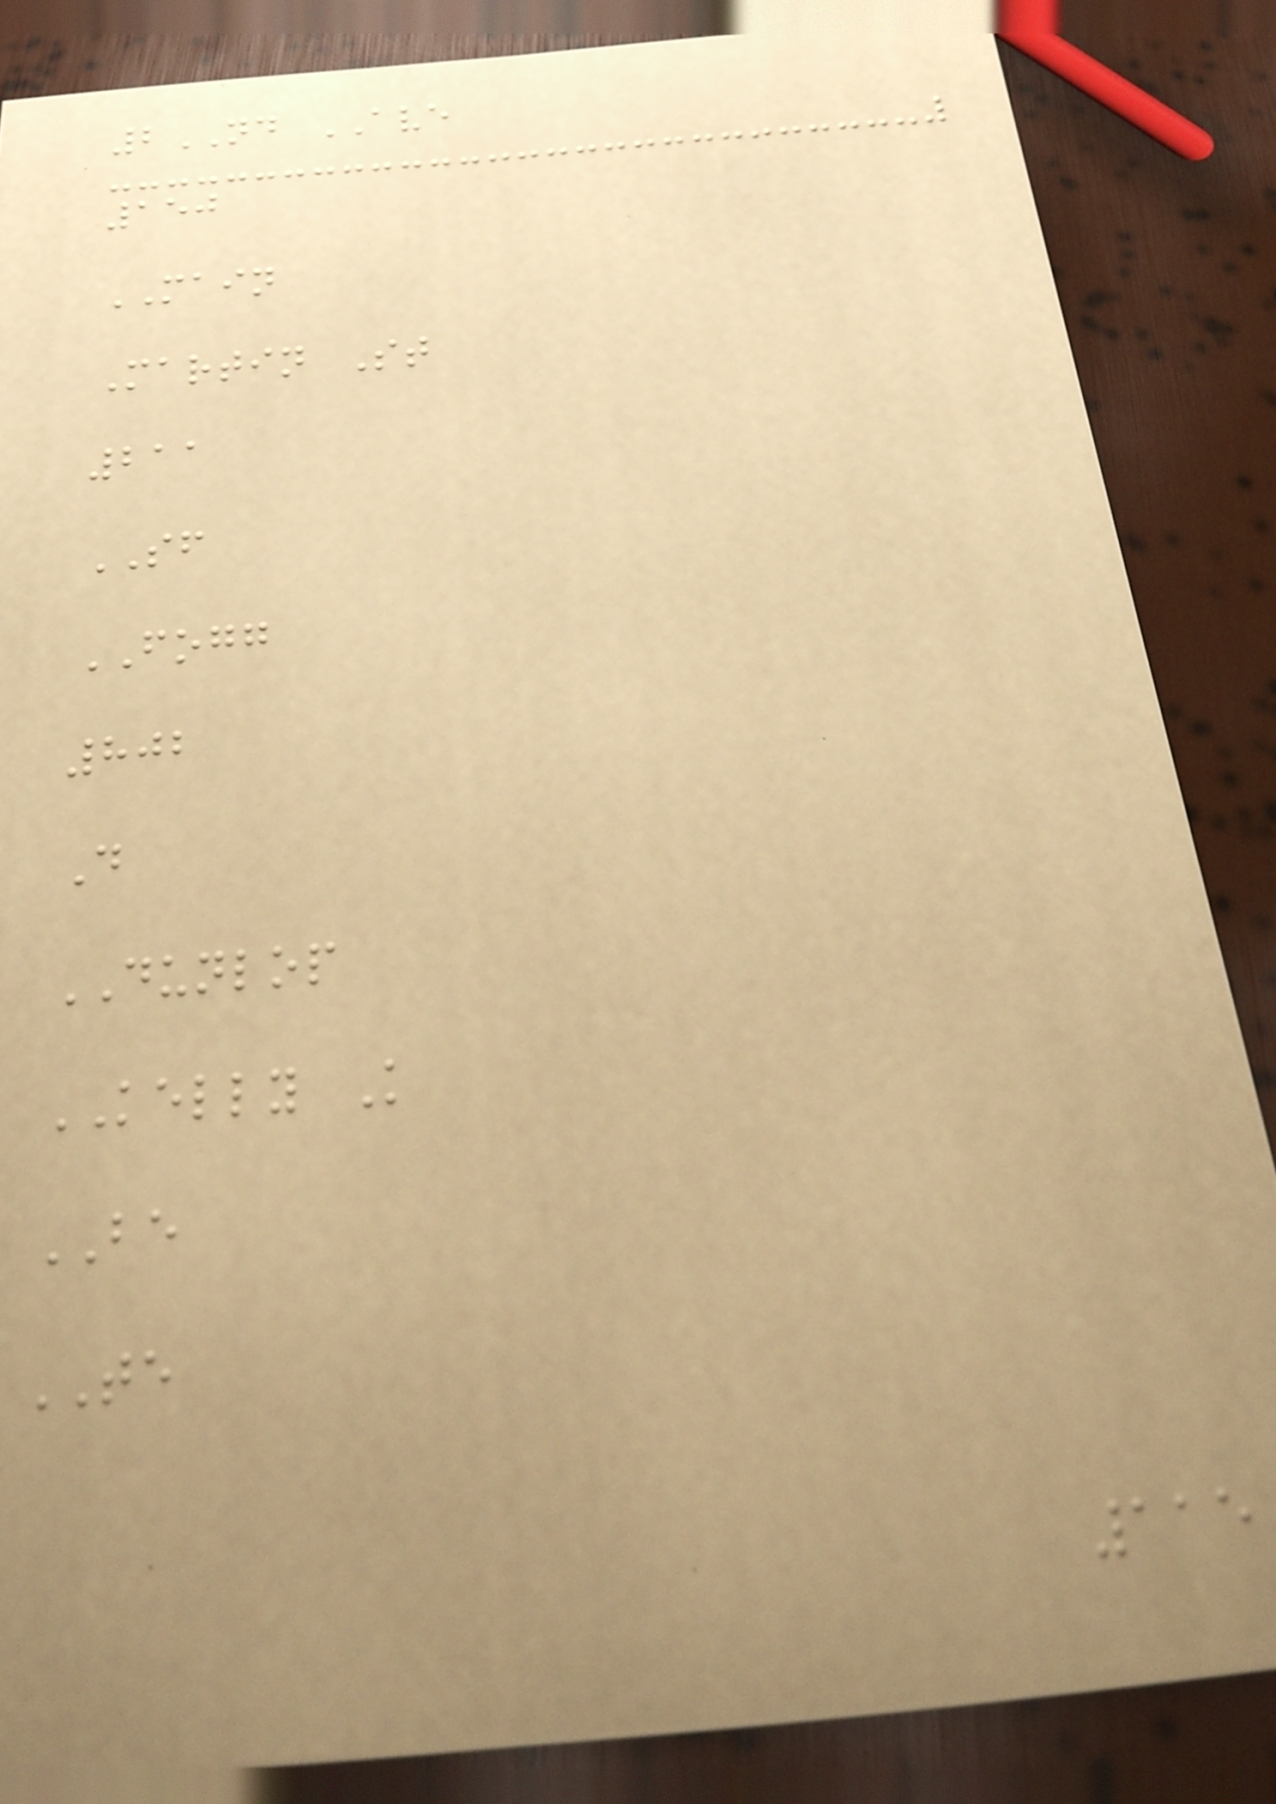2ND AVE
150
MAIN
Martin St
211
SF
FOGG
802
D
DUNLOP
KELLY K
BE
TE
115
